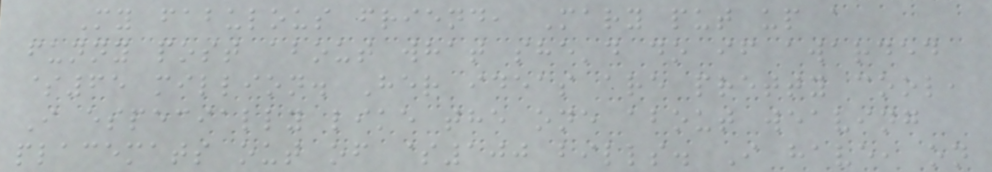My fabulous friend, Mary put up a
funny post about what she'd do if awarded
$65 million. Her ideas are pretty cool,
I especially like the one about weaving
placemats out of $100 bills. I have, on
